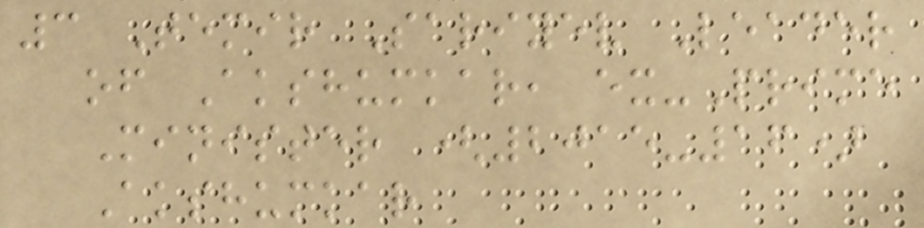3 Temir Sariyev Leader
of Akshumkar, ex-Prime
Minister (2015-16)
Akshumkar
